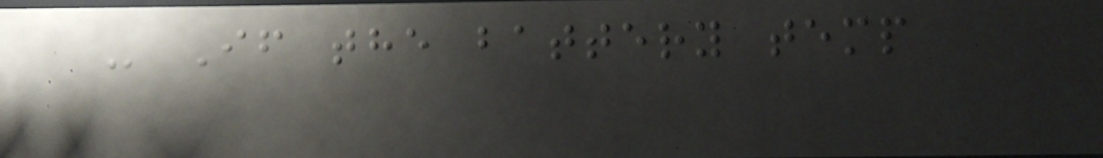- If the battery temp
